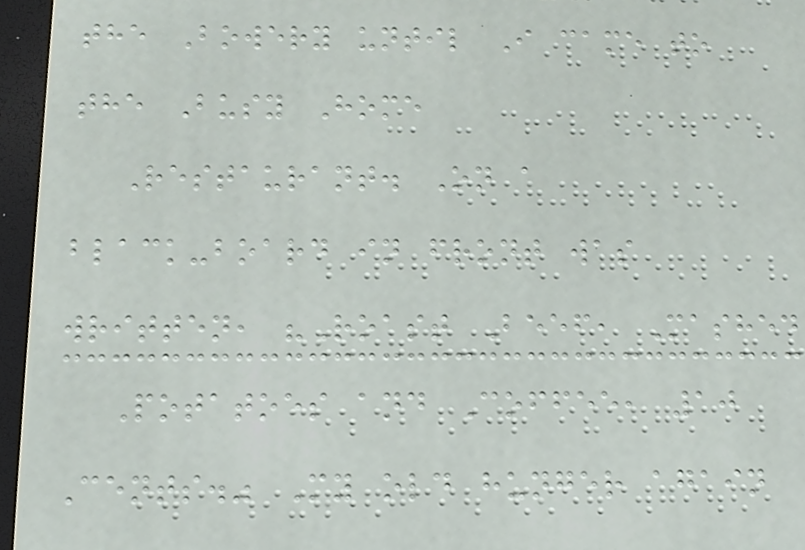the Bowery until I came to
the Busy Home
Restaurant. On a
black-board in front was
written, "Roast Beef, Mashed
Potatoes and Coffee, 10
Cents." My old hunger again
